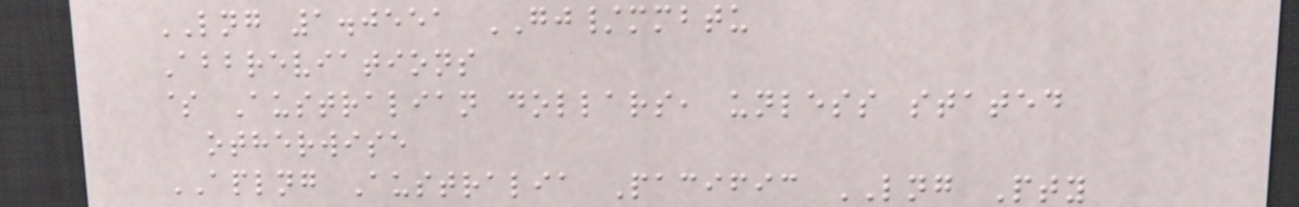LNG 1.0551 GJ/mmbtu
Abbreviations
$ Australian dollars, unless stated
otherwise
APLNG Australia Pacific LNG Pty
